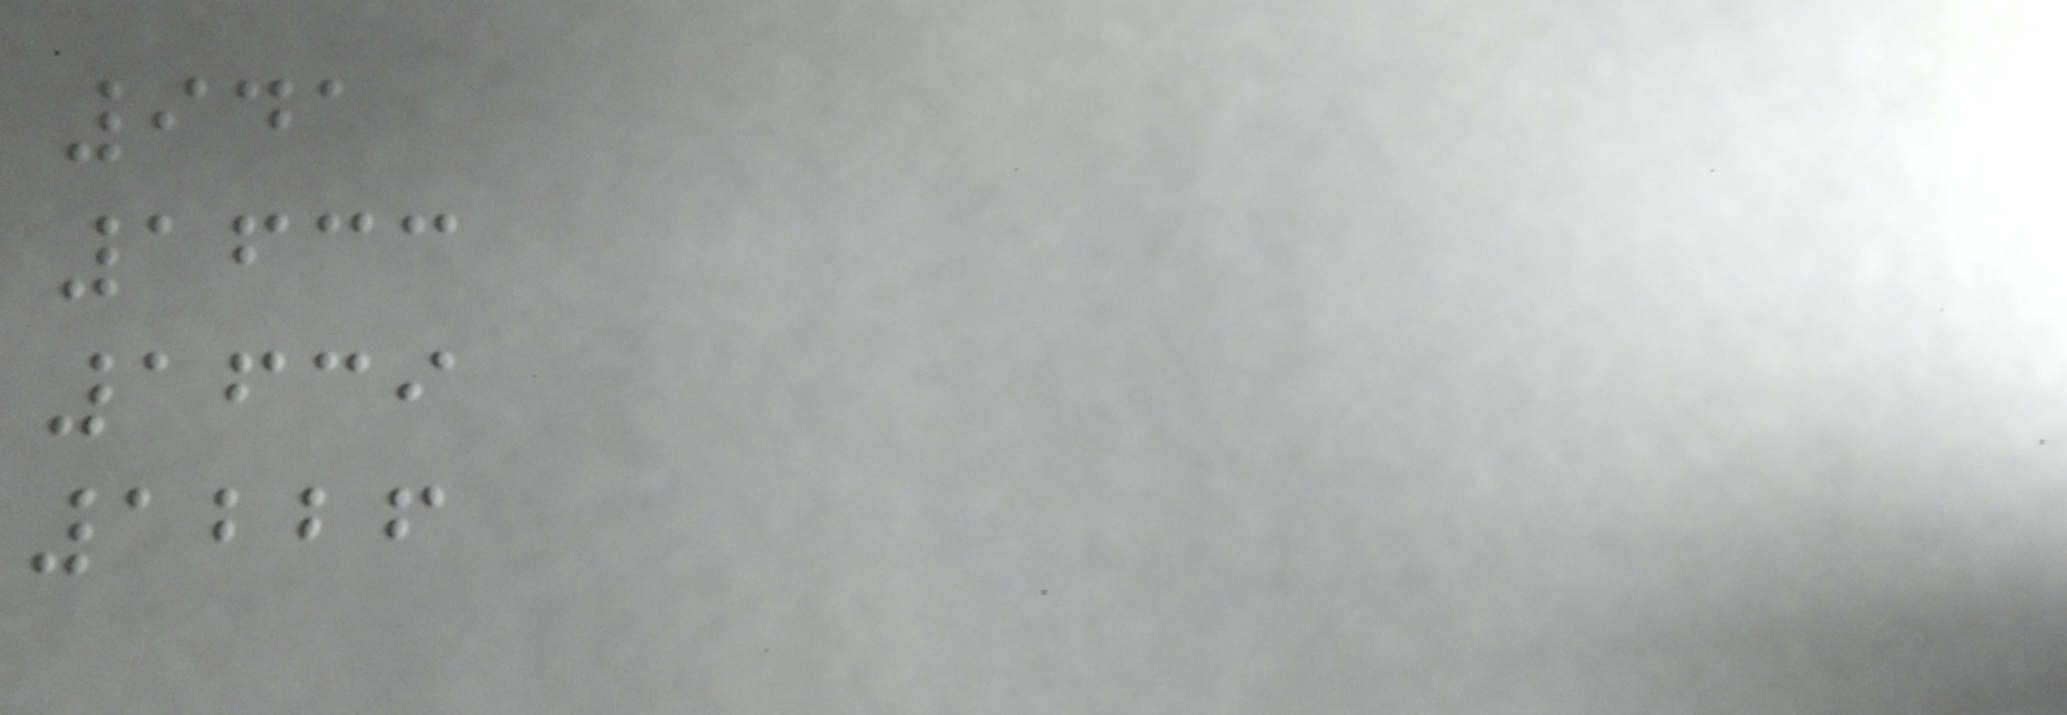941
1633
1639
1226
